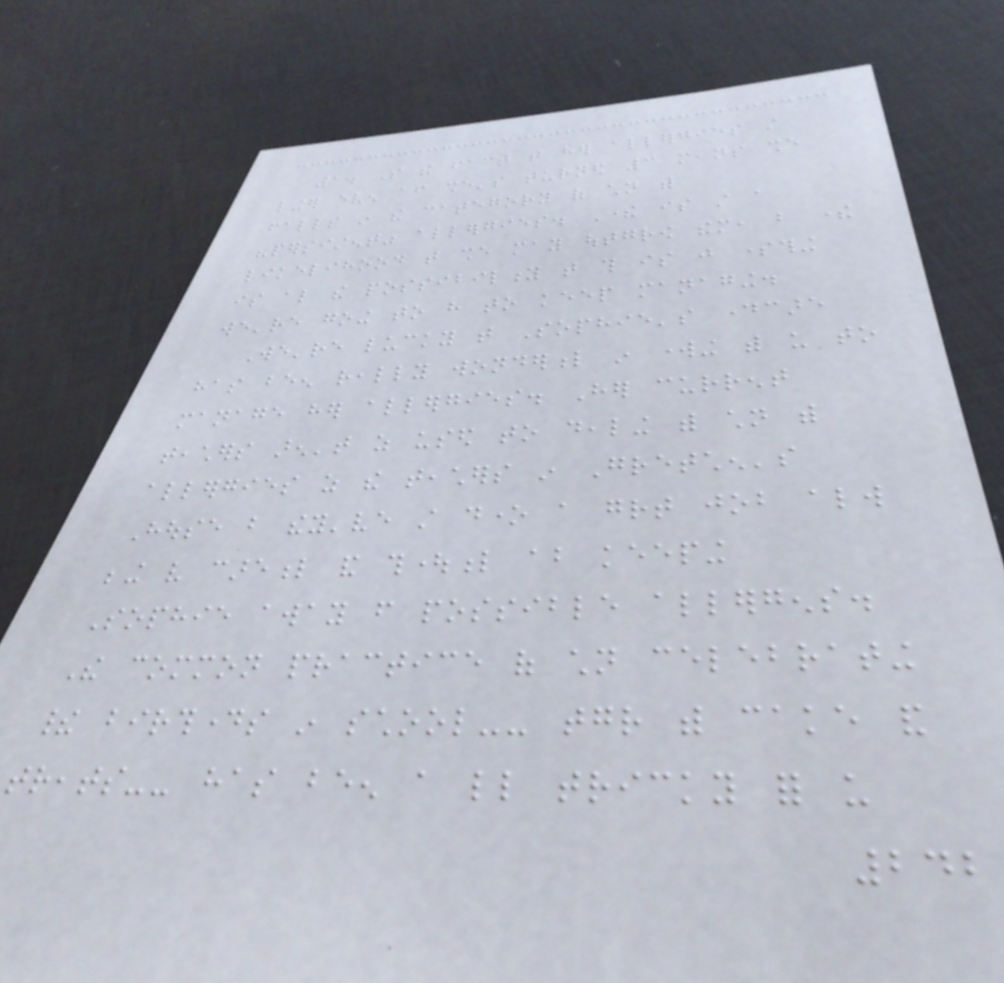1. So the fact that her allergies still
linger even after she's turned 3 means she
falls in the category of children with
"persistent" allergies. There is still a
likelihood that she may outgrow them, but there
is also the possibility that this is just something
we're going to have to keep managing.
We're lucky that Sophie's daycare
has been really wonderful in working with us to
manage her allergies. Her current
teachers aren't as used to dealing with children with
allergies as the teachers in Gretchen's
House but they've still done a great job always
being very careful and thoughtful about keeping
Sophie away from possible allergens.
The common practice of children celebrating
their birthdays in school-- together with cake and
treats-- has been a little tricky for us
242
